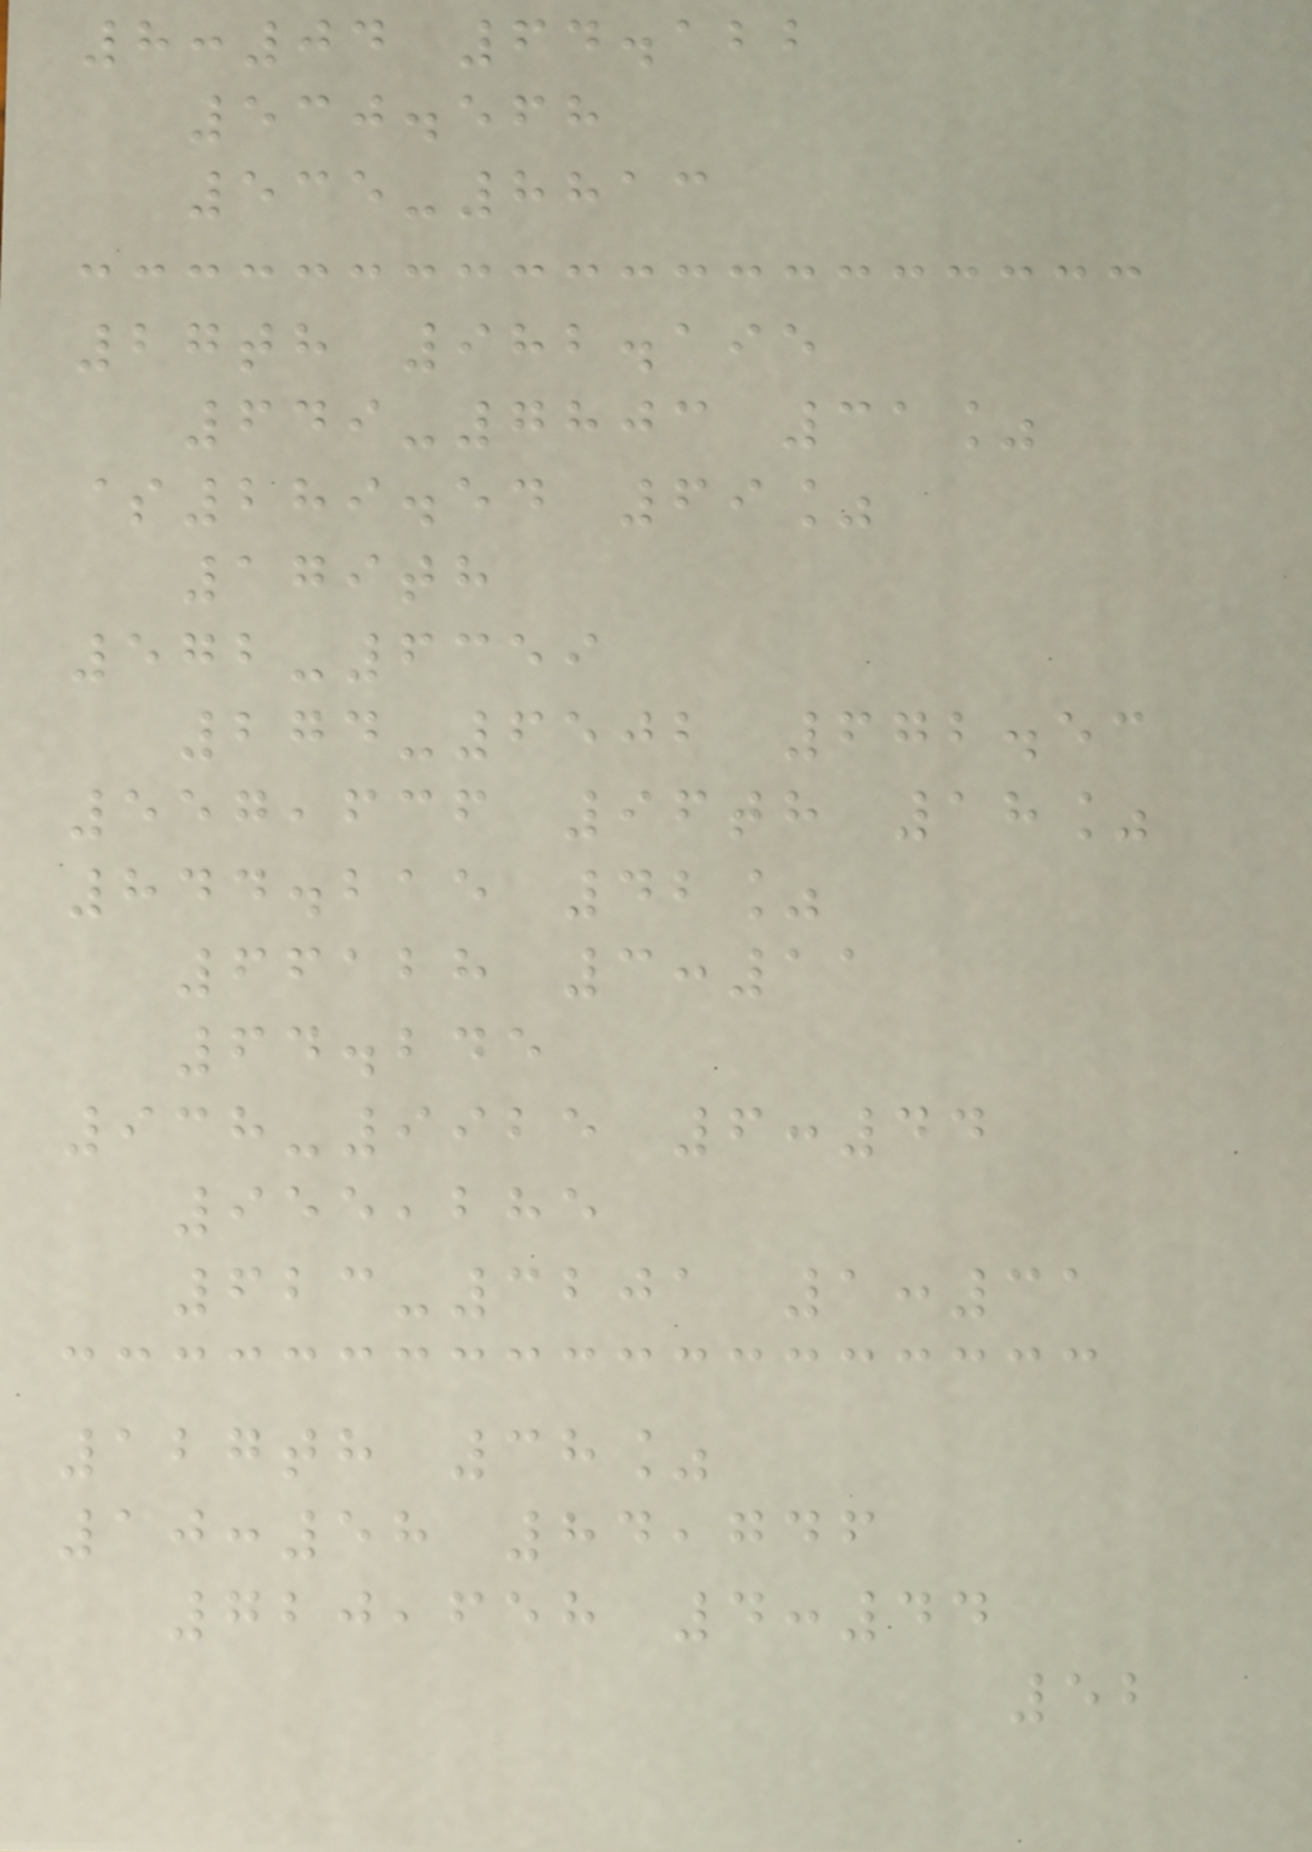8:04 64.122
530.568
535-8813
27th 982.195
649-7803 31%
$289.54 69%
179th
572-6359
274-6502 672.53
557,636 96th 18%
844.215 42%
66128 3:11
64.245
938-9925 6:44
955,285
623-3201 1:31
127th 38%
10:58 84,746
720,658 4:44
52
